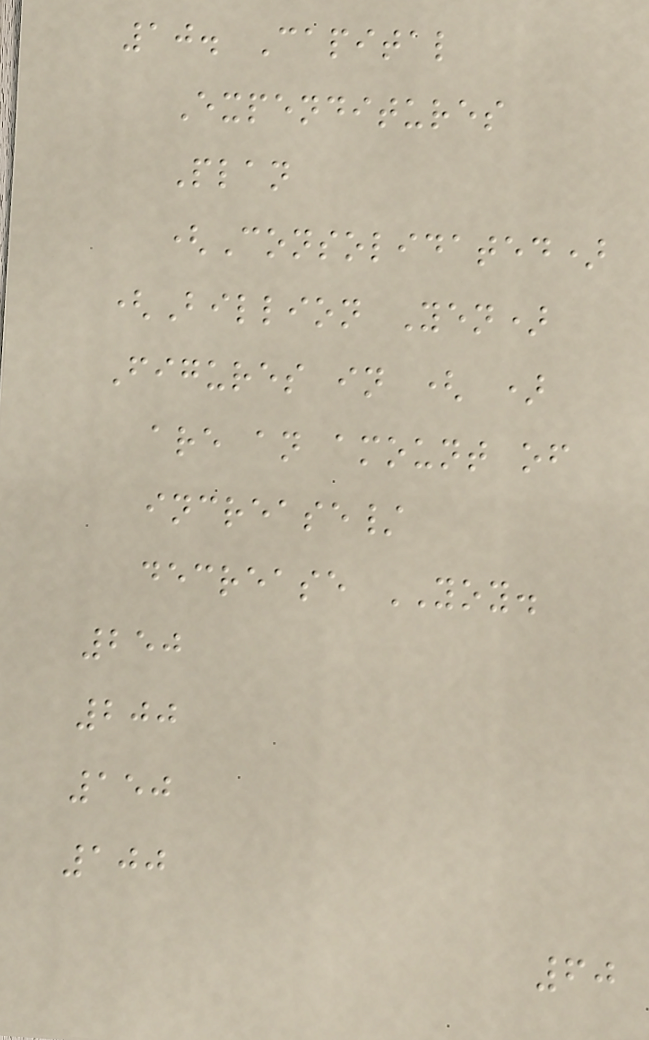10. Capital
Expenditures
Plan
(Consolidated)
(Billion Yen)
Figures in ( )
are an amount of
increase/
decrease YOY.
250
200
150
100
60
